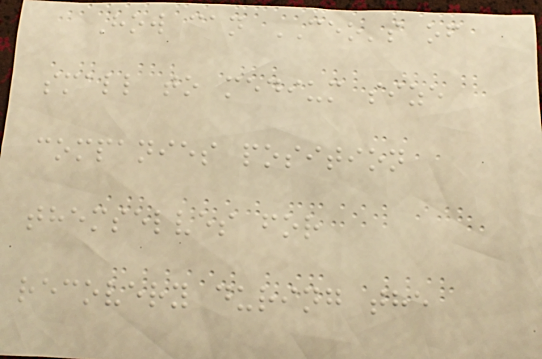How can CEO's of
small to medium size
companies position
themselves for
recovery during the
